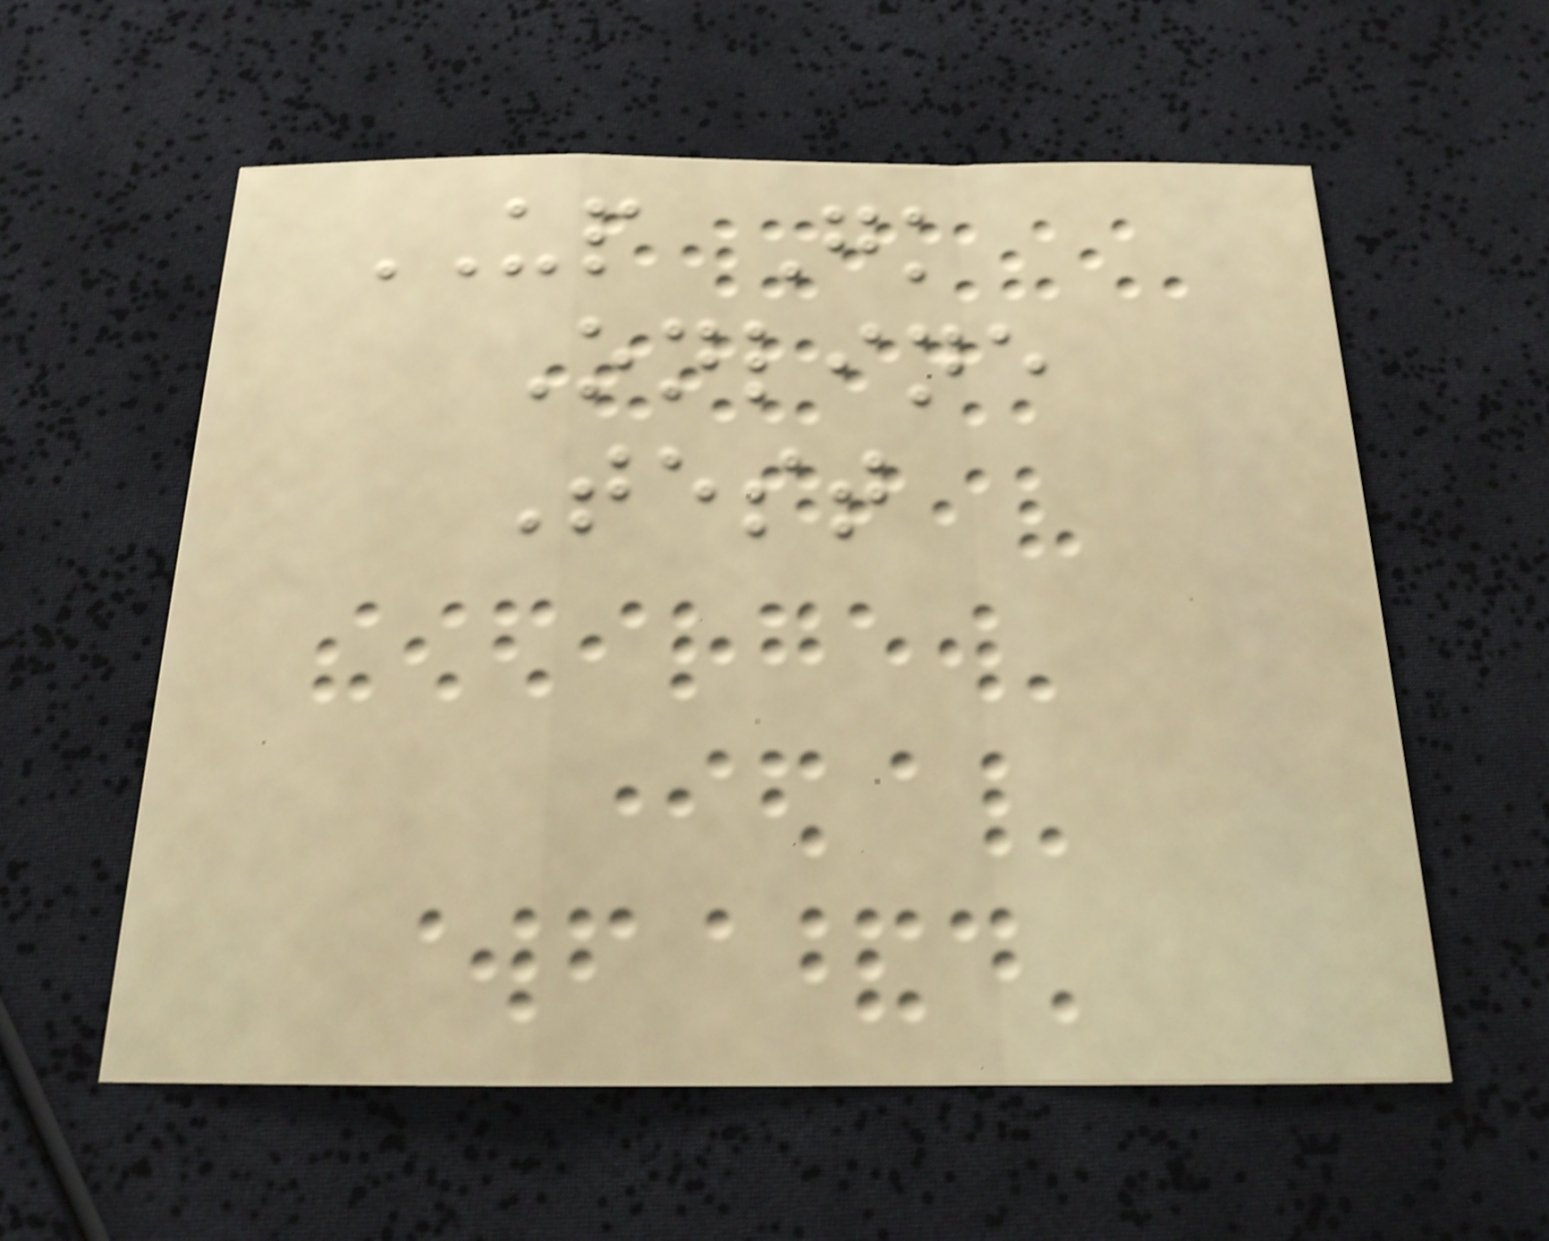UP Gk
Online
Test
